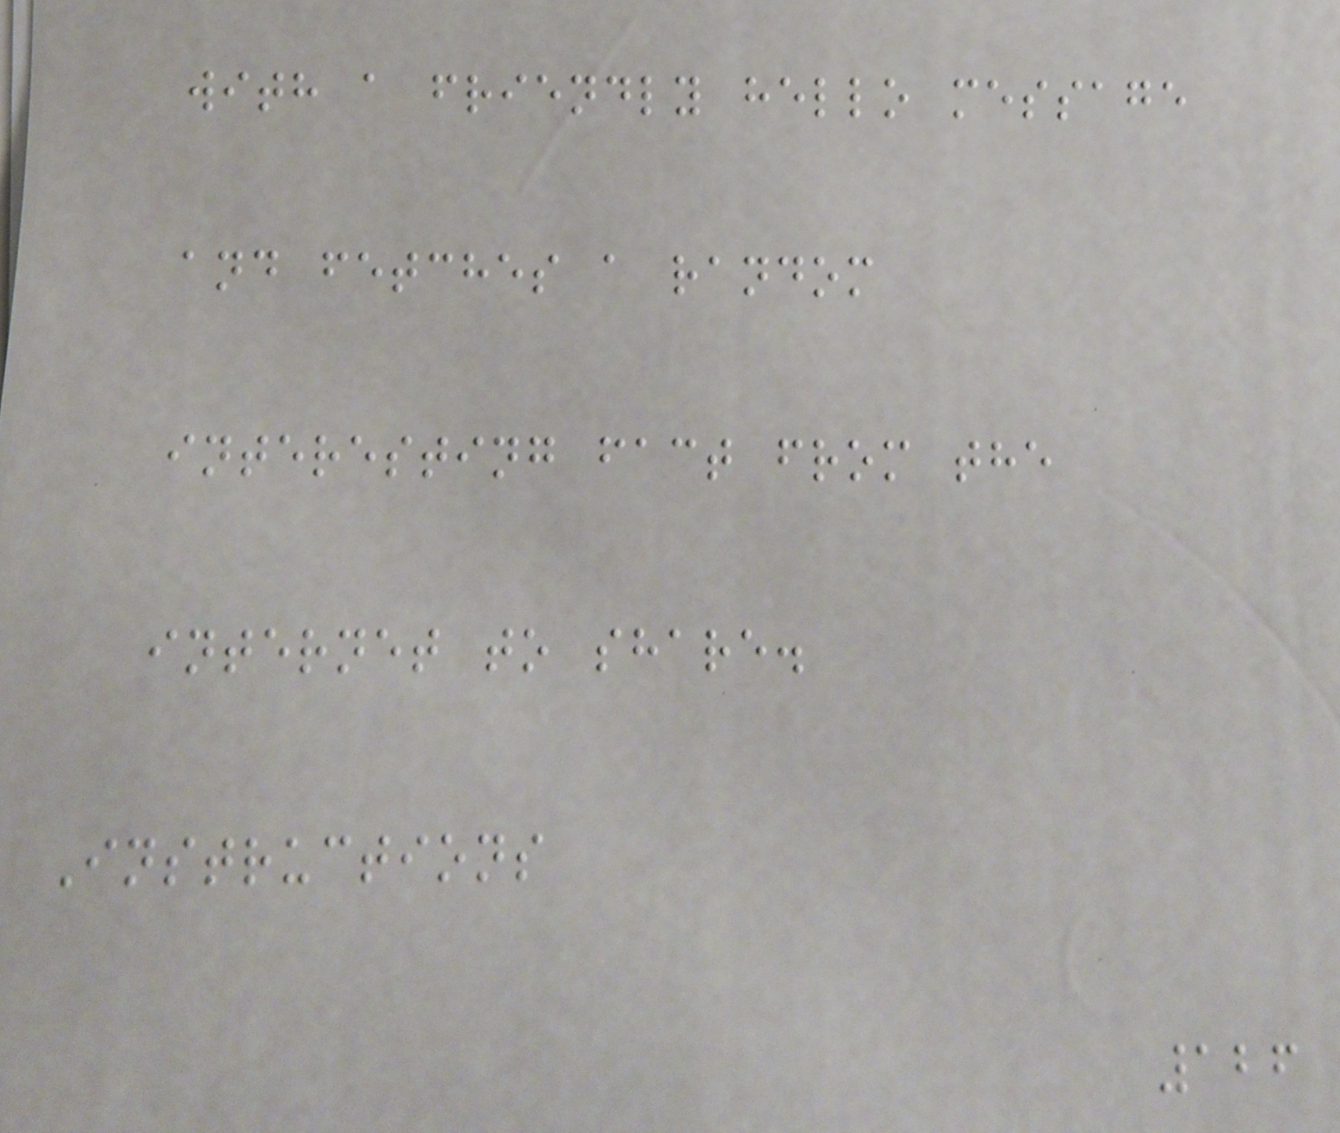with a friendly hello message
and fetches a random
interesting fact from the
internet to share.
Instructions
126
